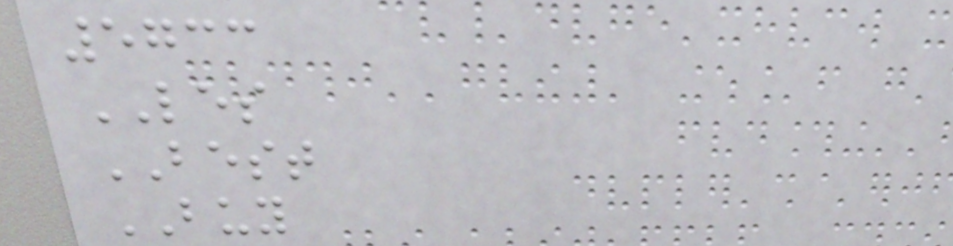5733
LES
BEST
BUY
